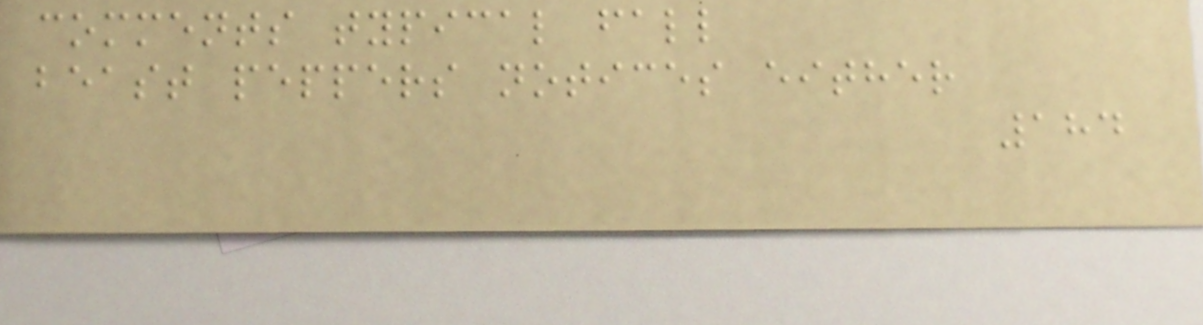comments typical fall
beast peppers notices either
184
